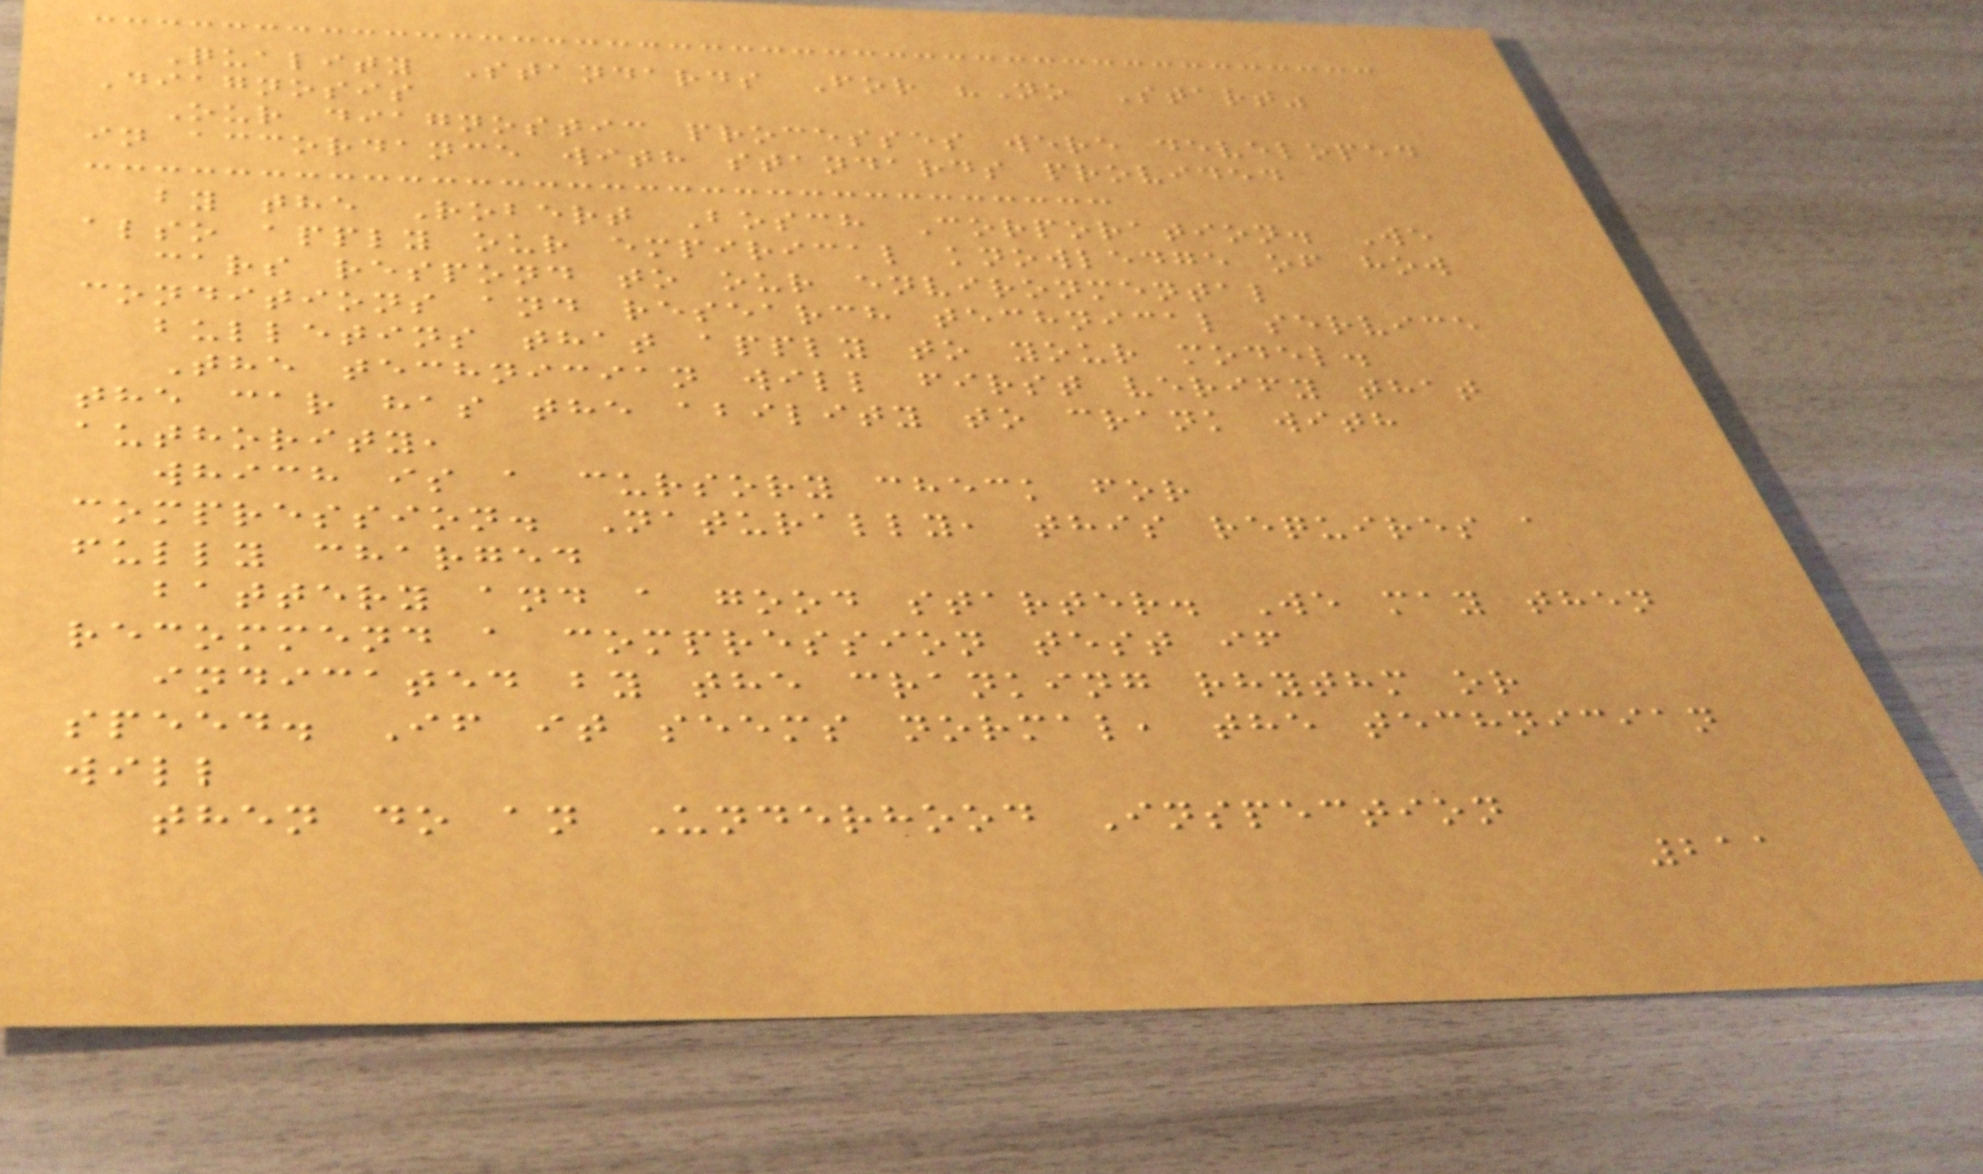Quality Standards For "No Start"
Diagnosis
Our diagnostic processes were developed
in accordance with standards provided
by the Robert Bosch Corporation. We
also apply our empirical knowledge of how
cars respond to our environmental
conditions and research technical service
bulletins that apply to your model.
The technician will first verify that
the car has the ability to crank with
authority,
which is a cursory check for
compression. Naturally, this requires a
fully charged
battery and a good starter. We may then
recommend a compression test if
indicated by the cranking rhythm or
speed. If it seems normal, the technician
will
then do an Underhood Inspection
211
